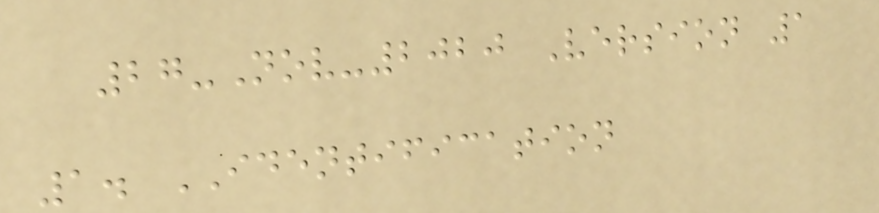27-Nov-2020 Version 1
1. IDENTIFICATION
